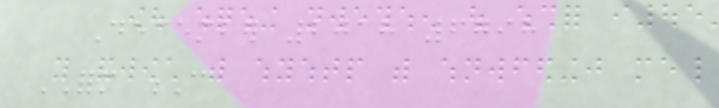December 2018 6798
FORM C
